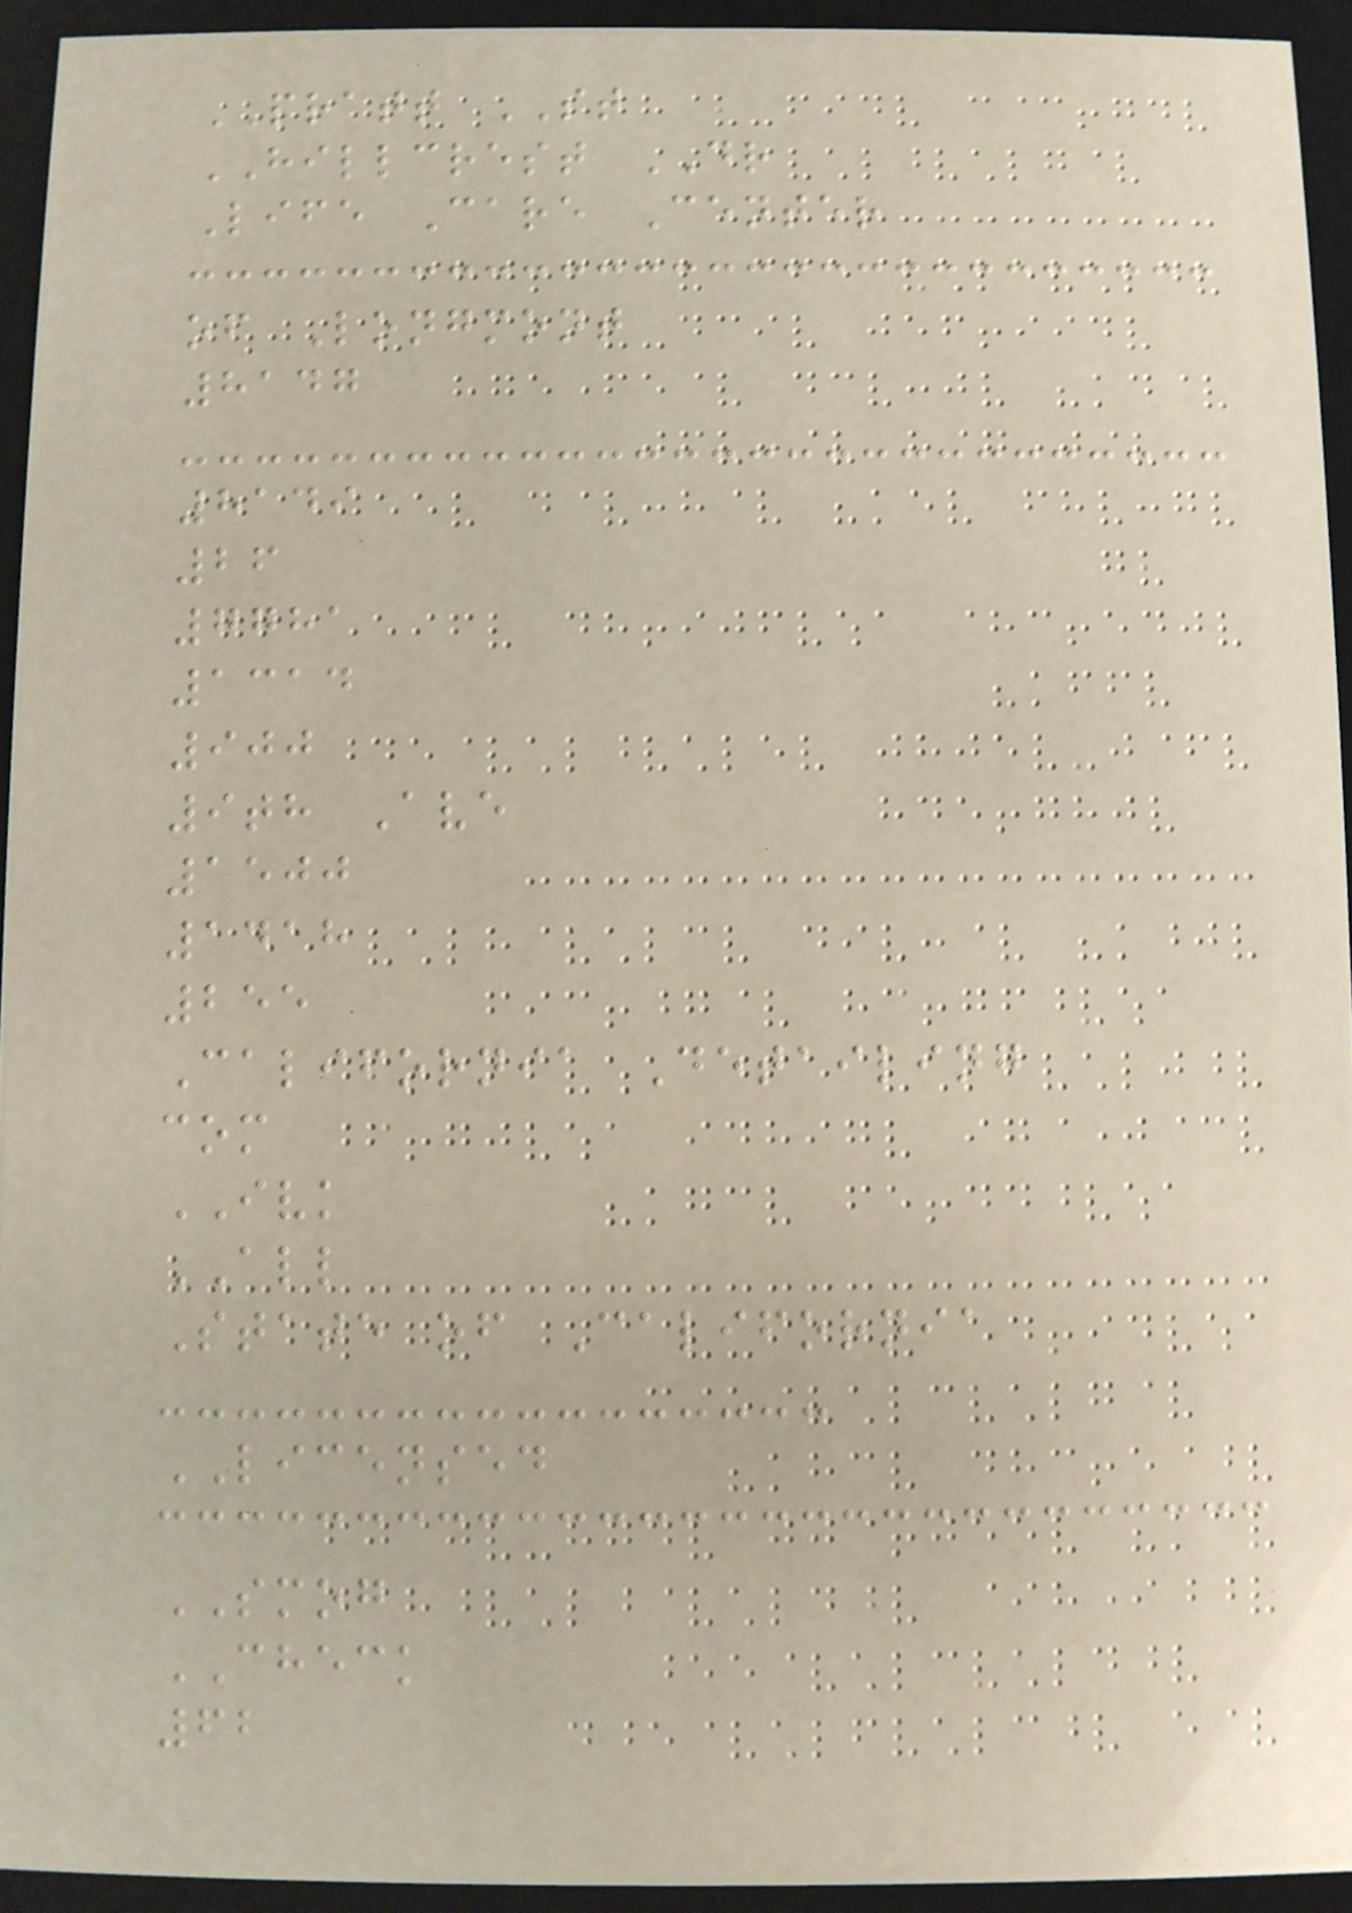PRATT ST
HILLCREST DR
Life Care Center
of Longmont
8147
8149
26
7781
1314
900
9th Ave
1500
1418
255
California Detailing
com
IVK
ALL
State of California
LICENSED
SMOG
CHECK
62
